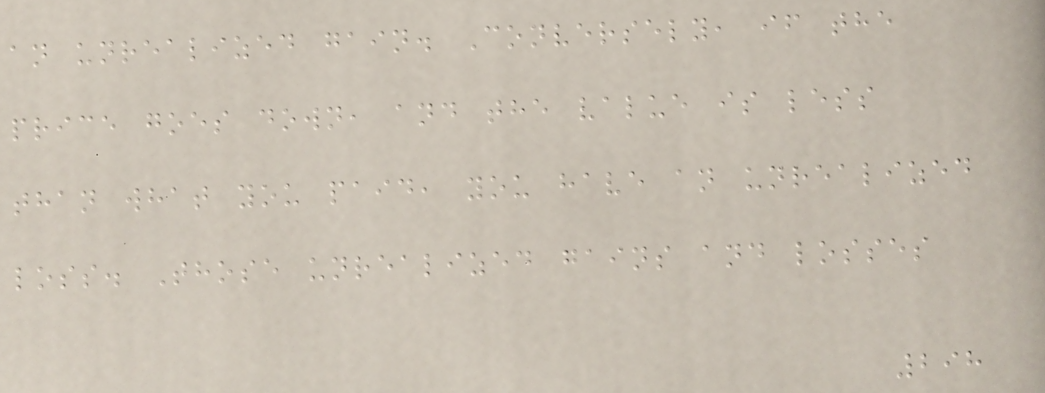an unrealized gain. Conversely, if the
price goes down, and the value is less
than what you paid, you have an unrealized
loss. Those unrealized gains and losses
298
